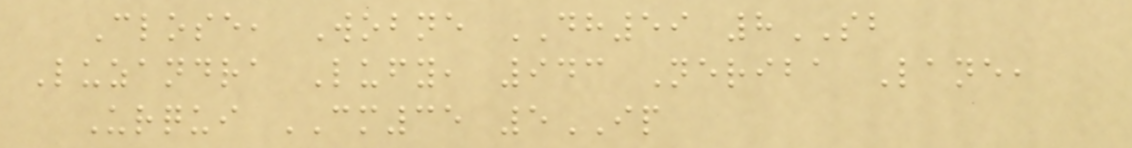Close, Wobne DH59 8SB
Luzandra Lufy, 943 Neriba Lane,
Urqui CM35 5IP
